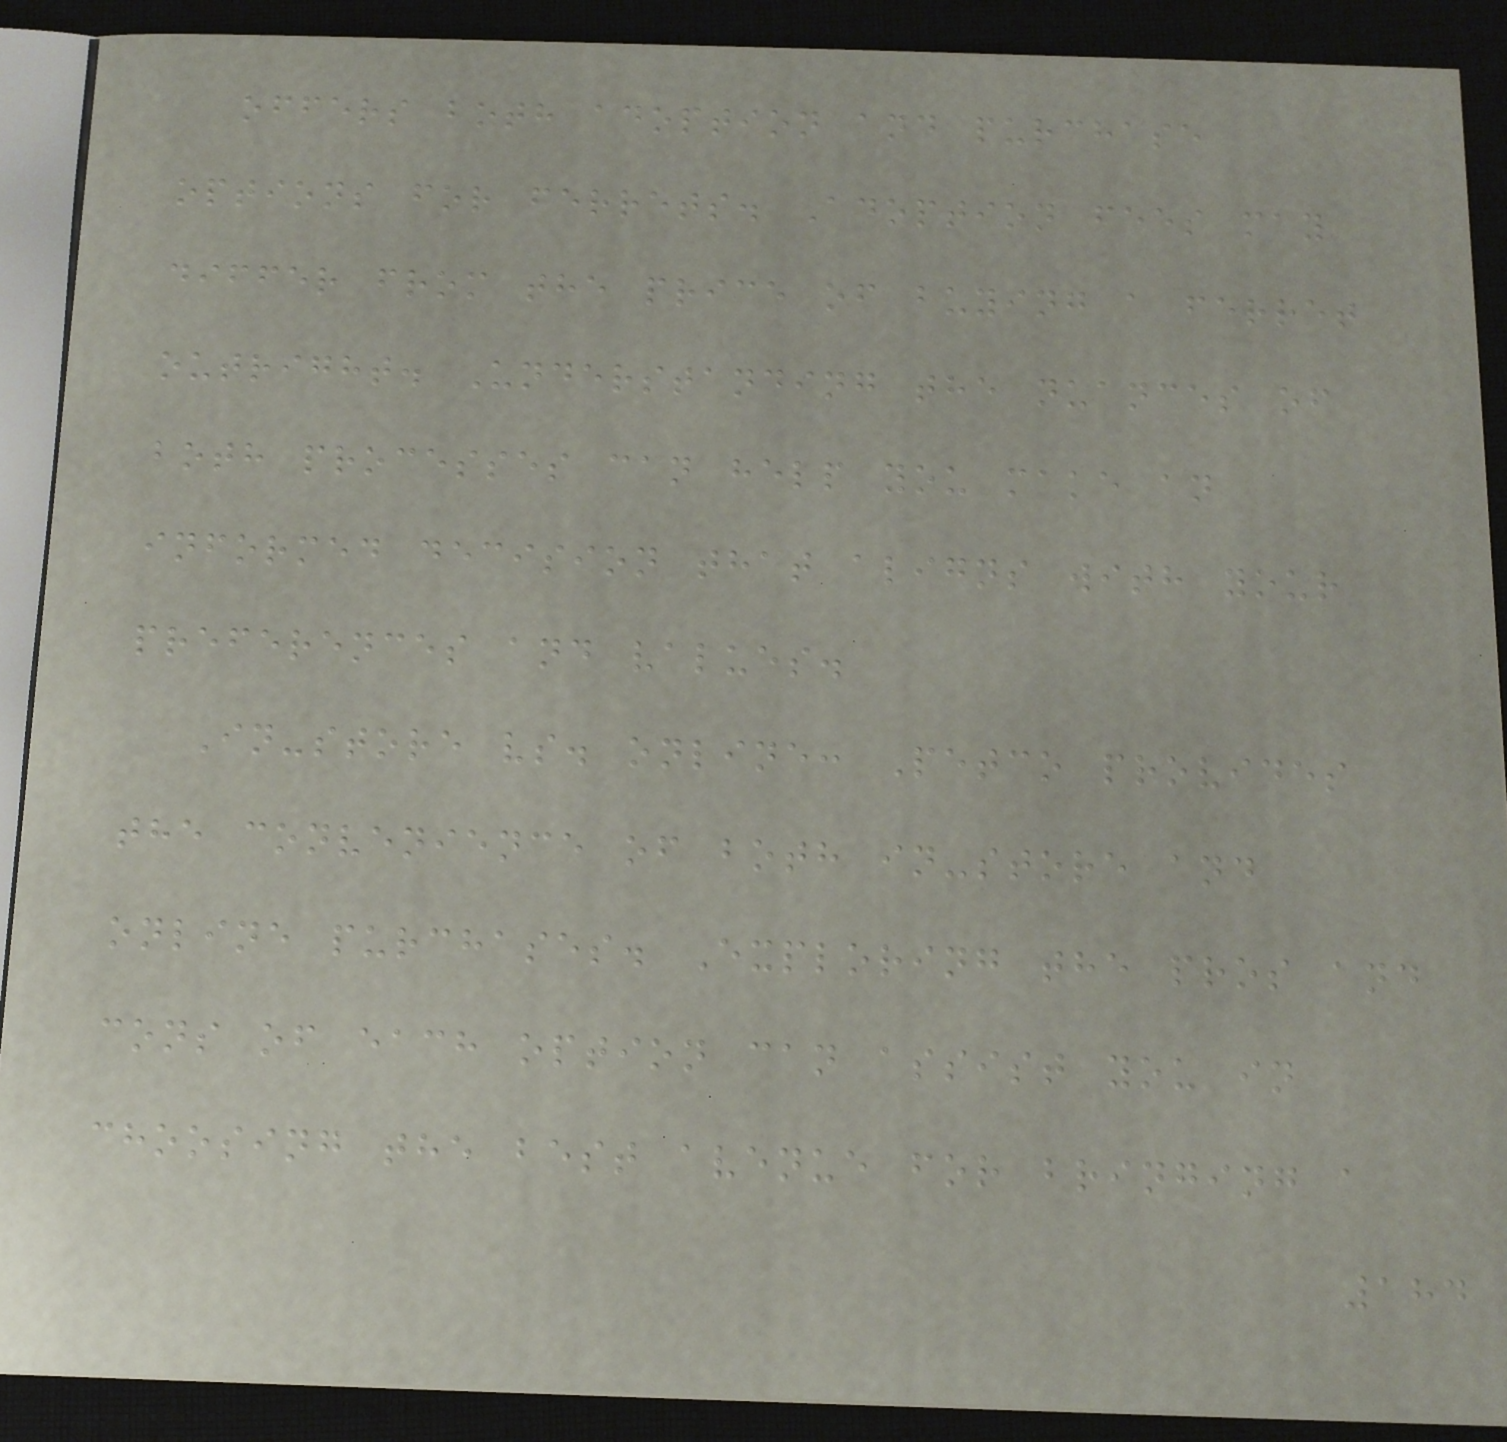offers both adoption and purchase
options for ferrets. Adoption fees may
differ from the price of buying a ferret
outright. Understanding the nuances of
both processes can help you make an
informed decision that aligns with your
preferences and values.
In-store vs. online: Petco provides
the convenience of both in-store and
online purchases. Exploring the pros and
cons of each option can assist you in
choosing the best avenue for bringing a
184
